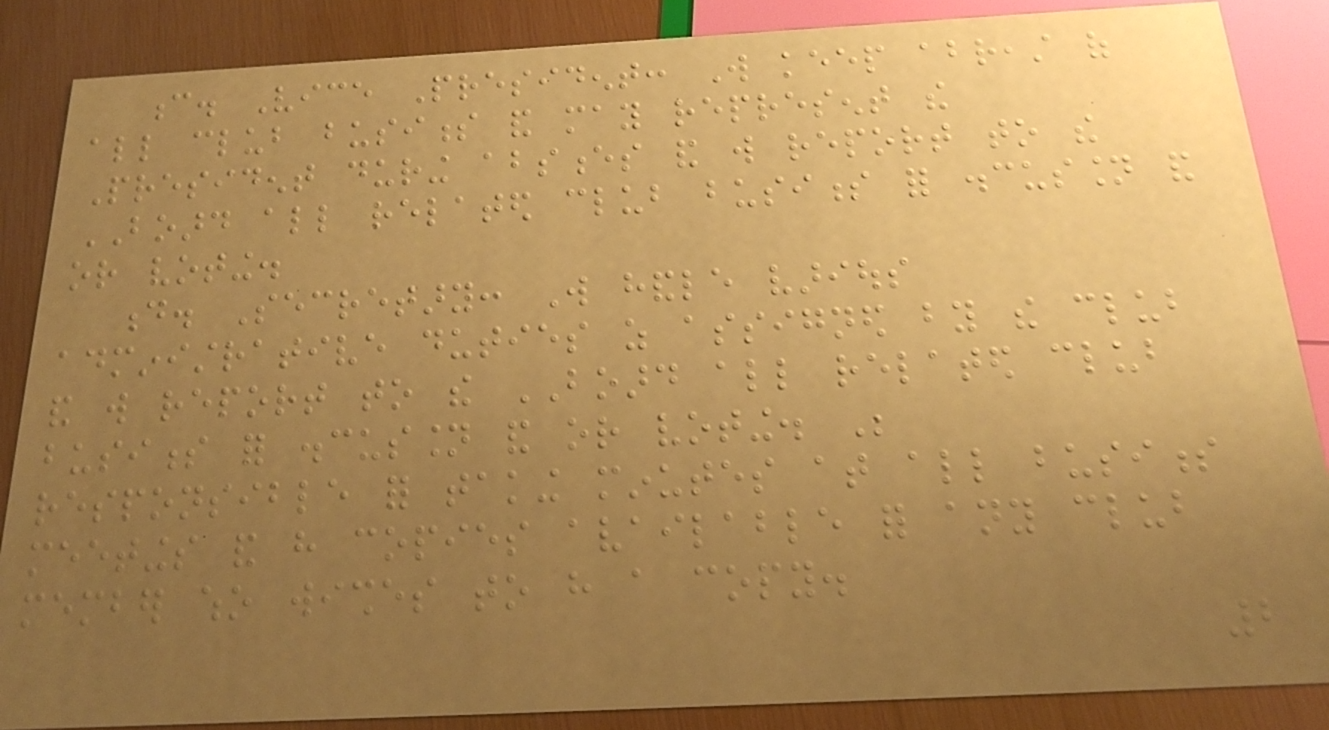c. Vice President: Will keep abreast of
all club business and may represent the
President during absences and will report to the
BOARD all related club business for discussion and
or voting.
d. Secretary: Will handle various
administrative duties as assigned by the club
and will report to the BOARD all related club
business for discussion and or voting. Be
responsible for taking minutes at all business
meetings and have copies available for any club
member who wishes to have a copy.
2
